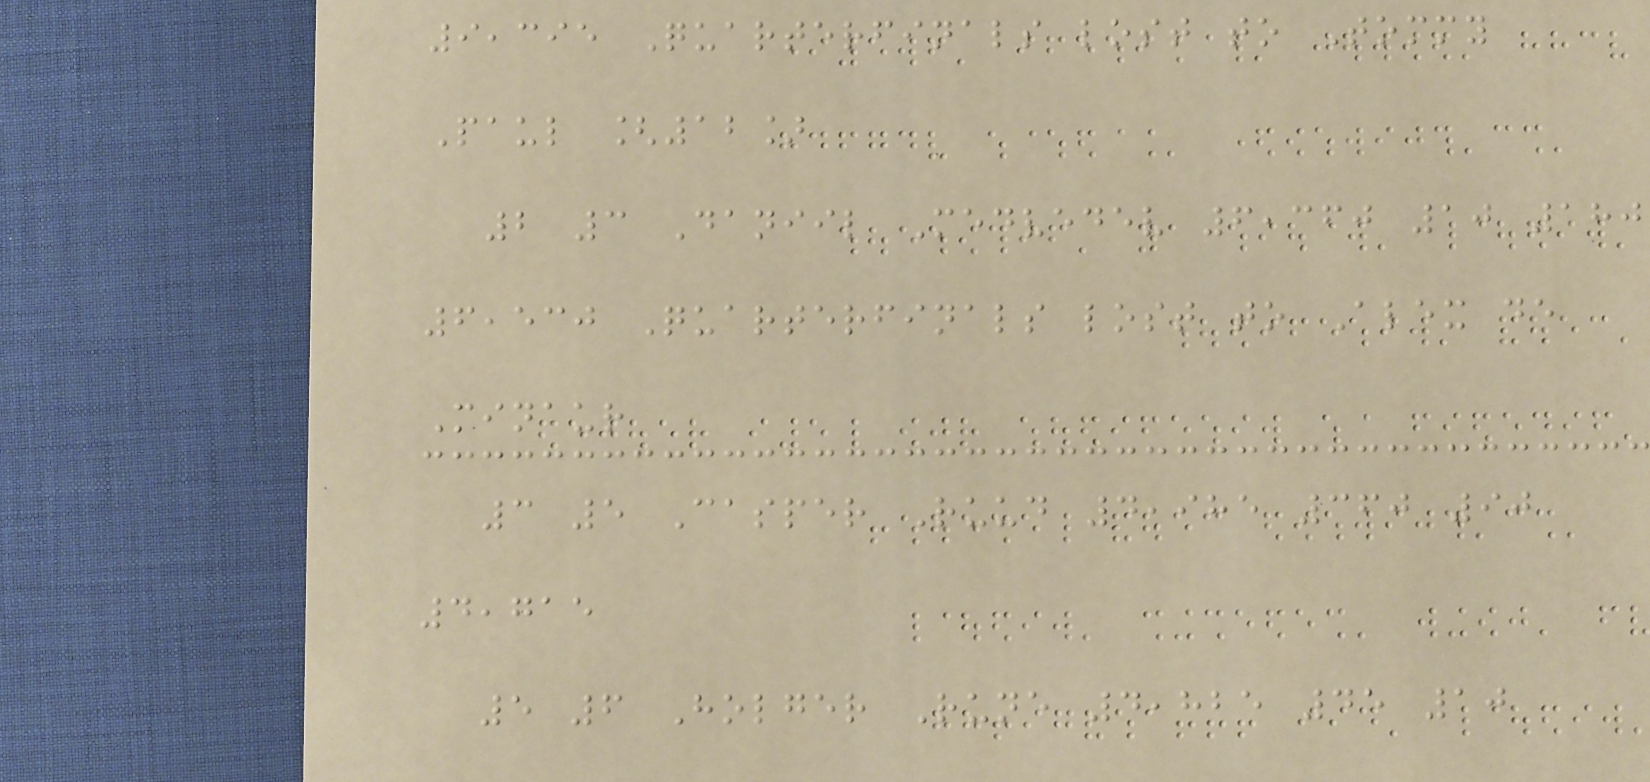9,395 Quarterfinals lost to Tommy
Paul [12]
2 3 Daniil Medvedev 6,360 10 180
6,530 Quarterfinals lost to Alex de
Minaur
3 5 Casper Ruud 4,985 360 90
4,715
5 6 Holger Rune 4,825 45 10
